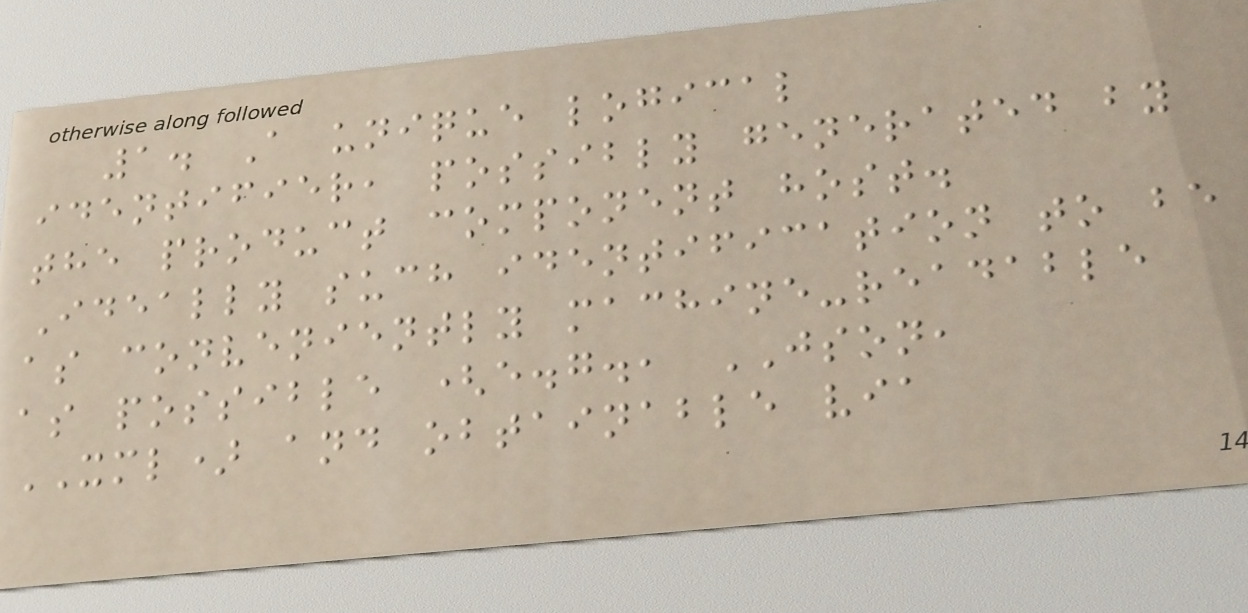1. A unique logical
identifier, possibly generated by
the product component host.
Ideally such identification to be
as conveniently machine-readable
as possible (e.g., JSON,
XML) and obtainable via
